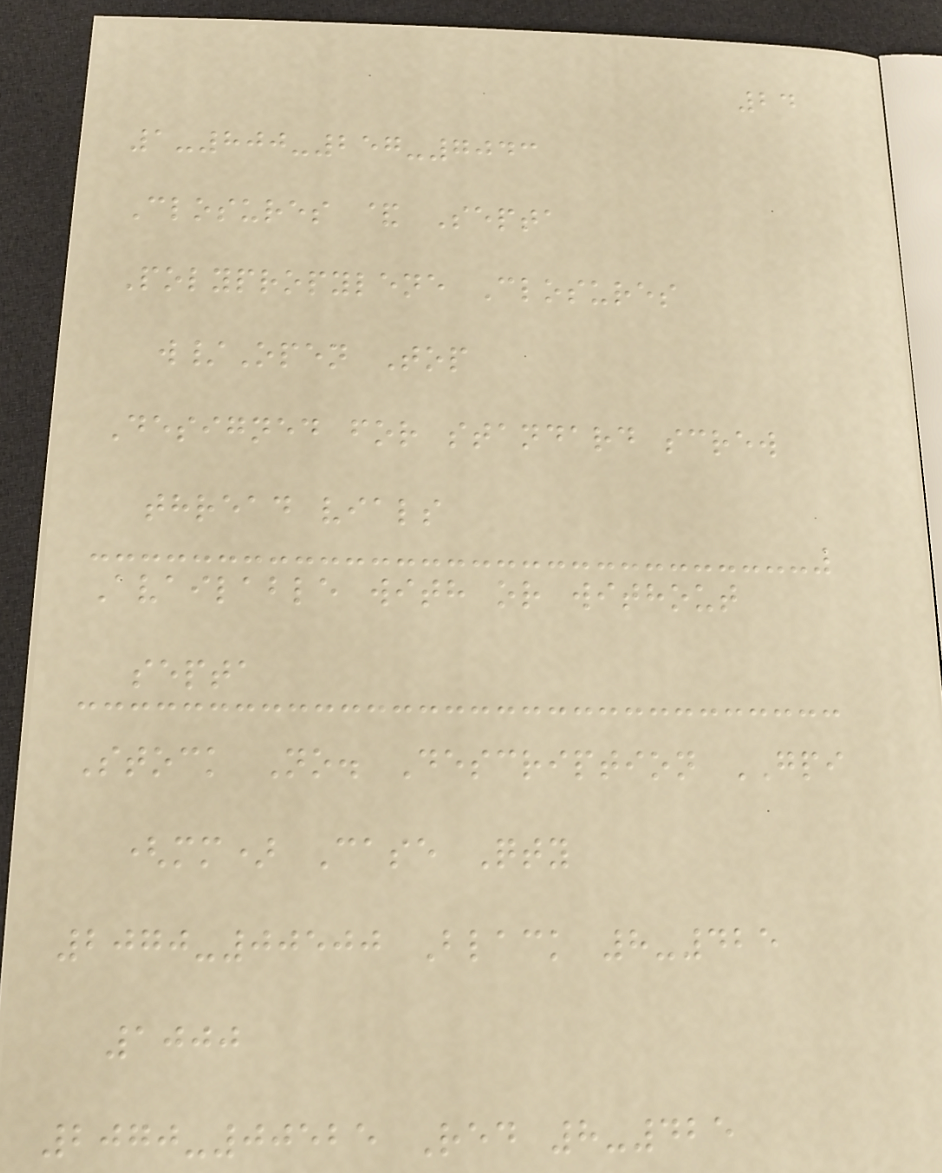24
1-800-257-7043
Closures & Septa
Polypropylene Closures
w/Open Top
Designed for standard screw
thread vials
Available with or without
septa
Stock No. Description GPI
(mm) Case Qty
2070-00500 Black 8-425
1000
2070-00525 Red 8-425
